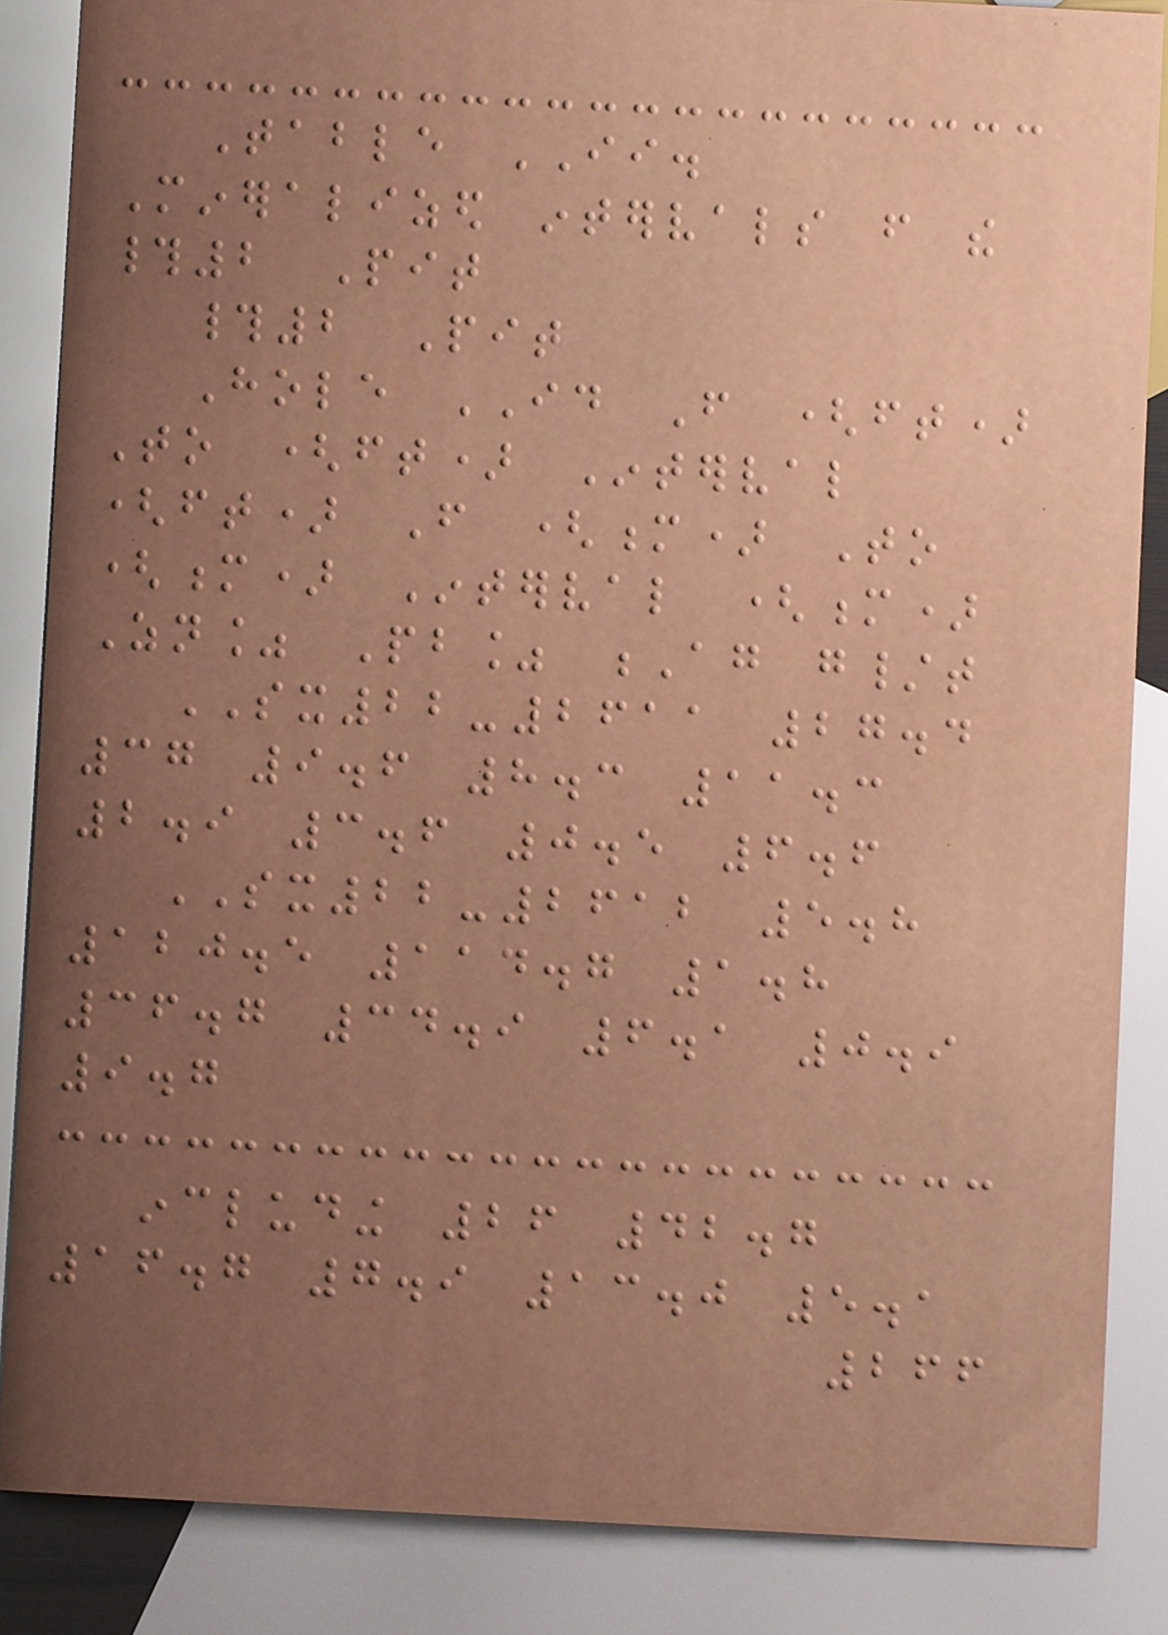Table II.
Mineralized intervals from the
#2 Pit
#2 Pit
Hole ID From (ft)
To (ft) Interval
(ft) From (m) To
(m) Interval (m)
Zn% Pb% Ag g/t
SX22-2611 27.4
37 9.6 8.3 11.3
2.9 3.6 0.5 6.6
SX22-2612 5.8
120.5 114.7 1.8
36.7 34.9 6.1 0.9
9.7
including 26 42.7
16.7 7.9 13.0 5.1
266
